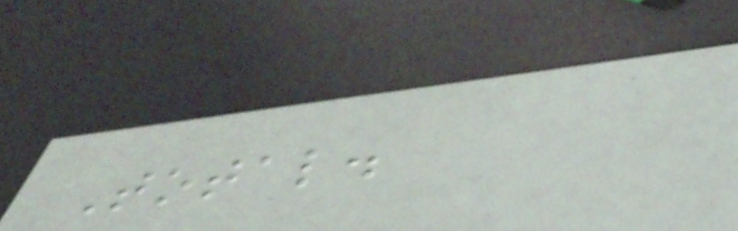Total.
